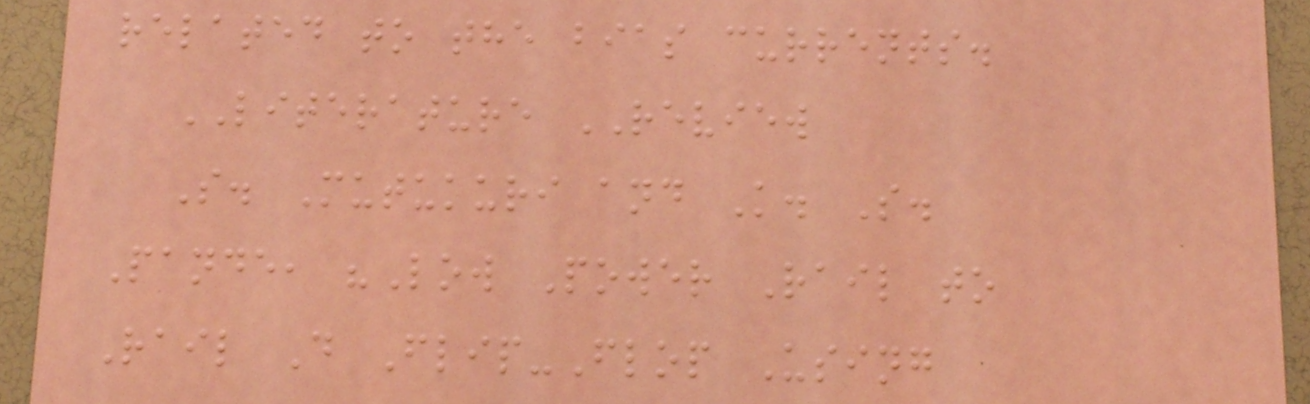related to the bias currents.
LITERATURE REVIEW
S. Mutukuri and K. S.
Pande, "Low Power Rail to
Rail D Flip-Flop Using
